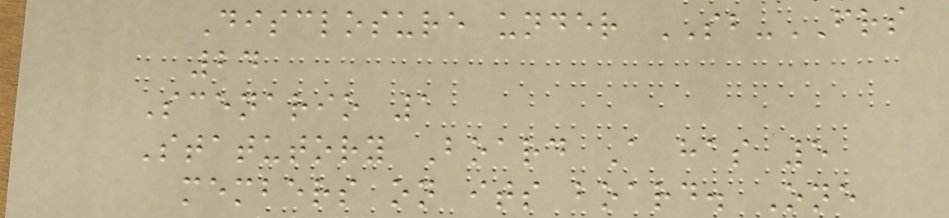Disclosure under SB-FRS
24
Scenario 1
Statutory Board A has 5
members on its board. One
